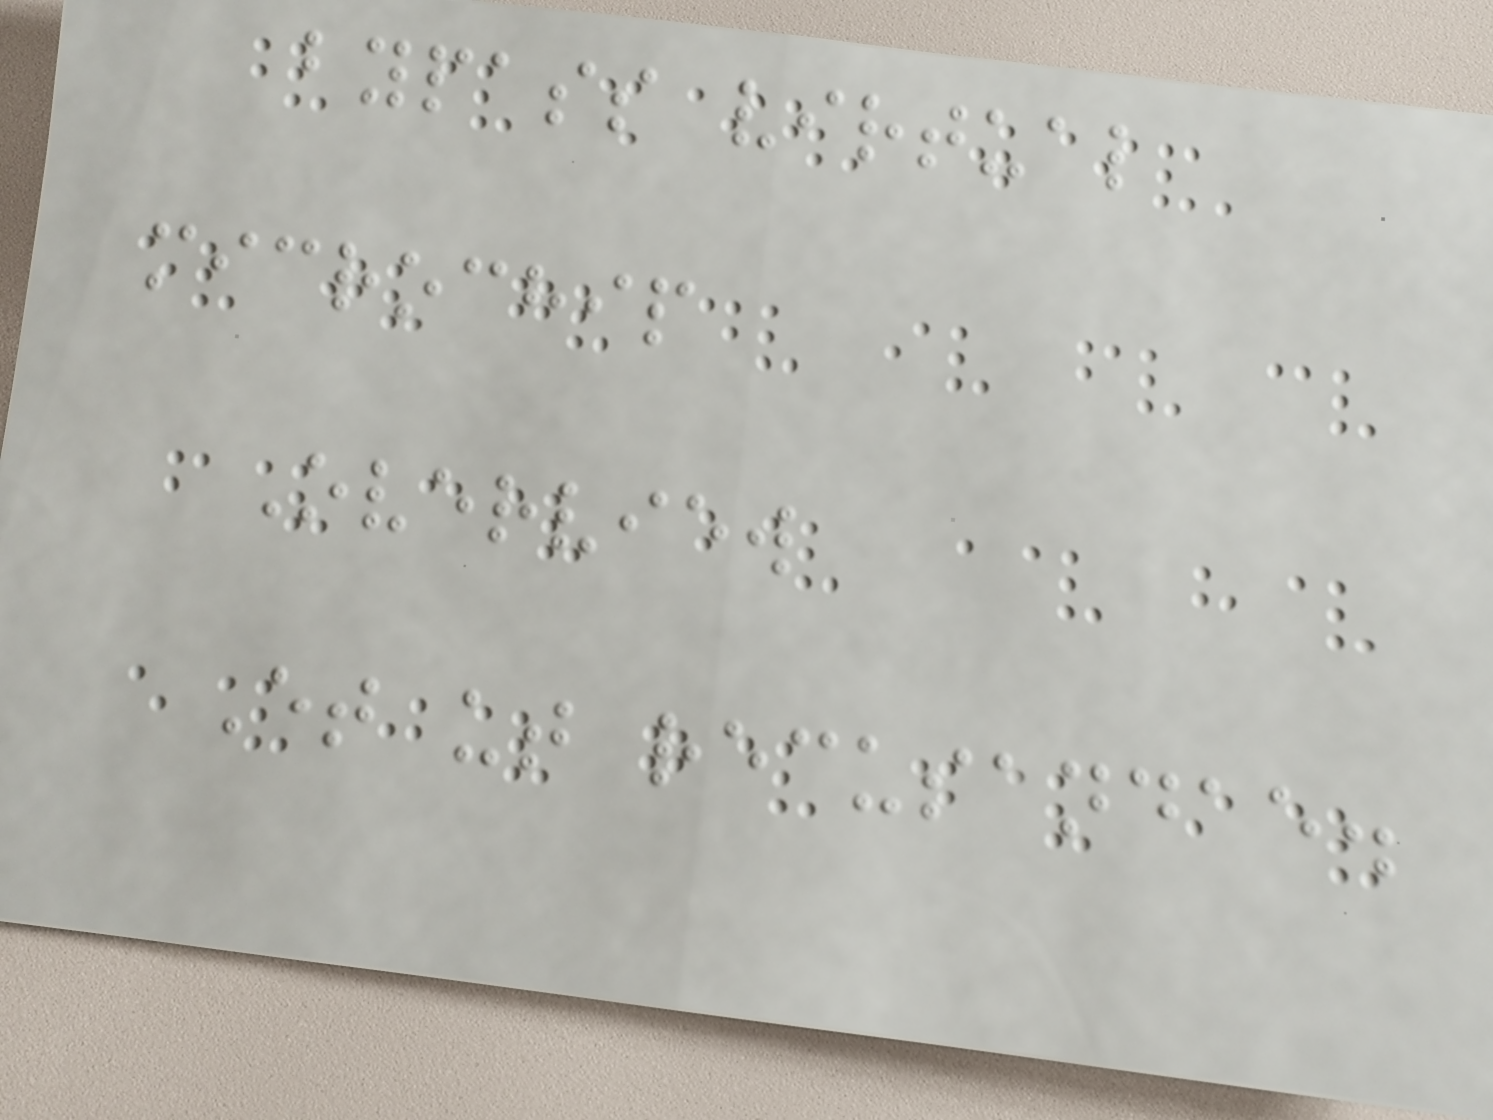bypass virtual
microchip
Overview
Et ut recusandae.
